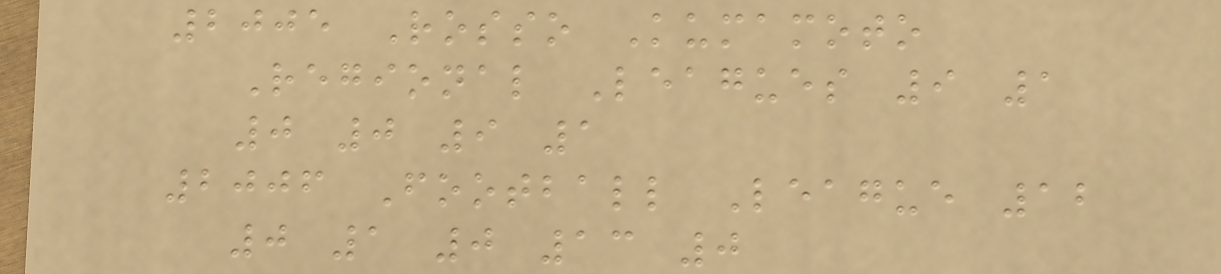2005 Rosso Kumamoto
Regional Leagues 9 1
0 0 9 1
2006 Football League 12
0 1 0 13 0
